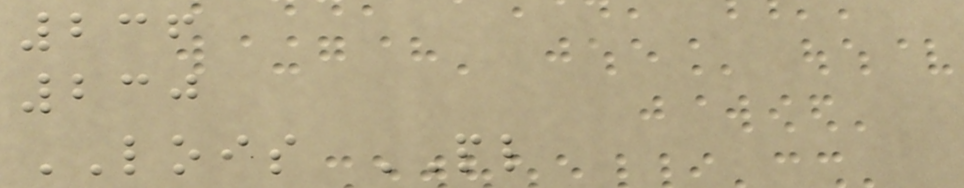236
230
LOIS PL
